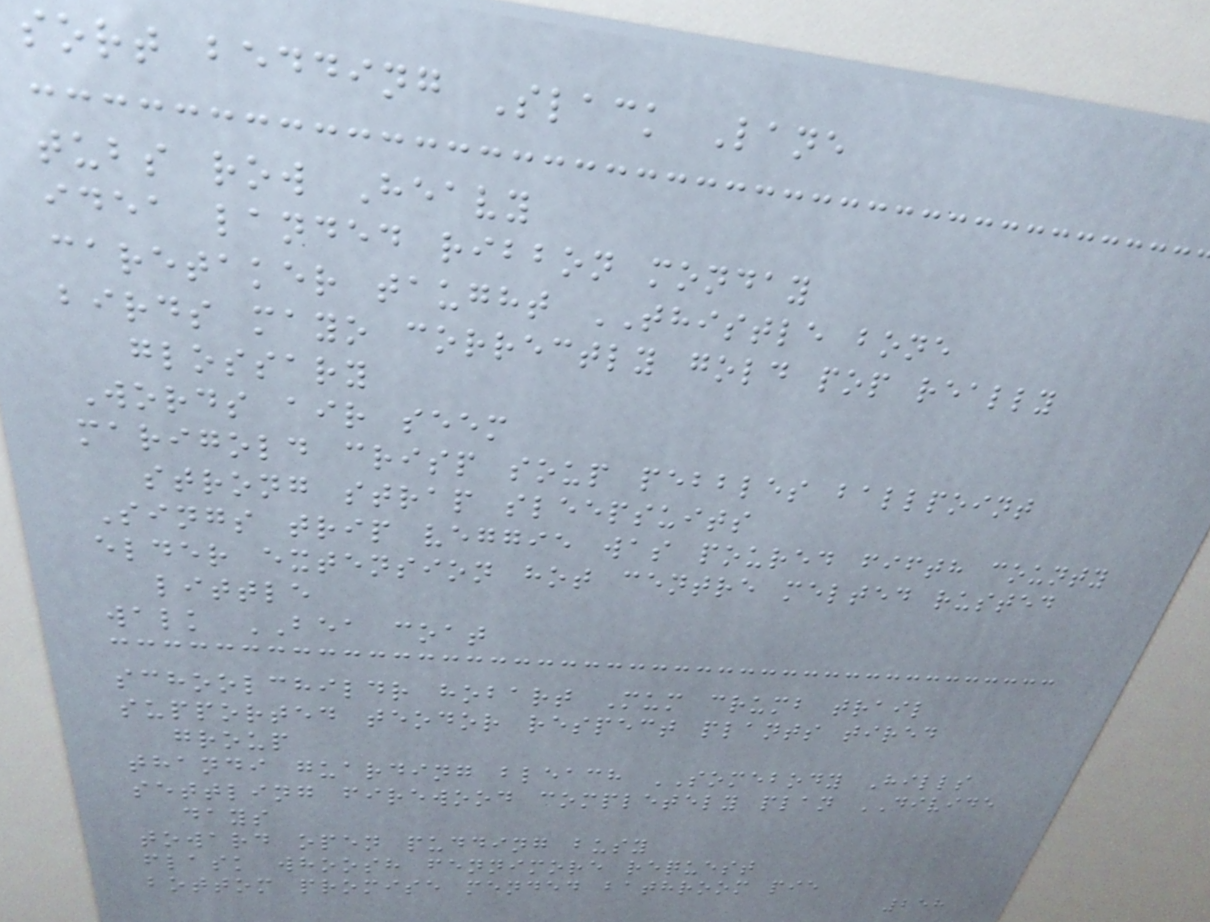sort bedding Slack Lane
tubs row Heavy
idea landed ribbon monday
caretaker taught THISTLE bone
birds mayo correctly gold pop really
glossary
Words air seem
marigold crisp soup pebbles ballpoint
strong strap sleepsuits
Sings trip veggie was poured fifth county
elder extension hot centre melted rusted
little
walk BEA coat
schoolchildr hobart Mum crumb trail
supported teodor respect plants tired
group
thandi guarding bleach SOMEBODY Hills
settling firewood completely plan DIVIDE
days
toward open pudding busy
flask whoosh fennimore request
bottom promise mended bathroom pie
258
